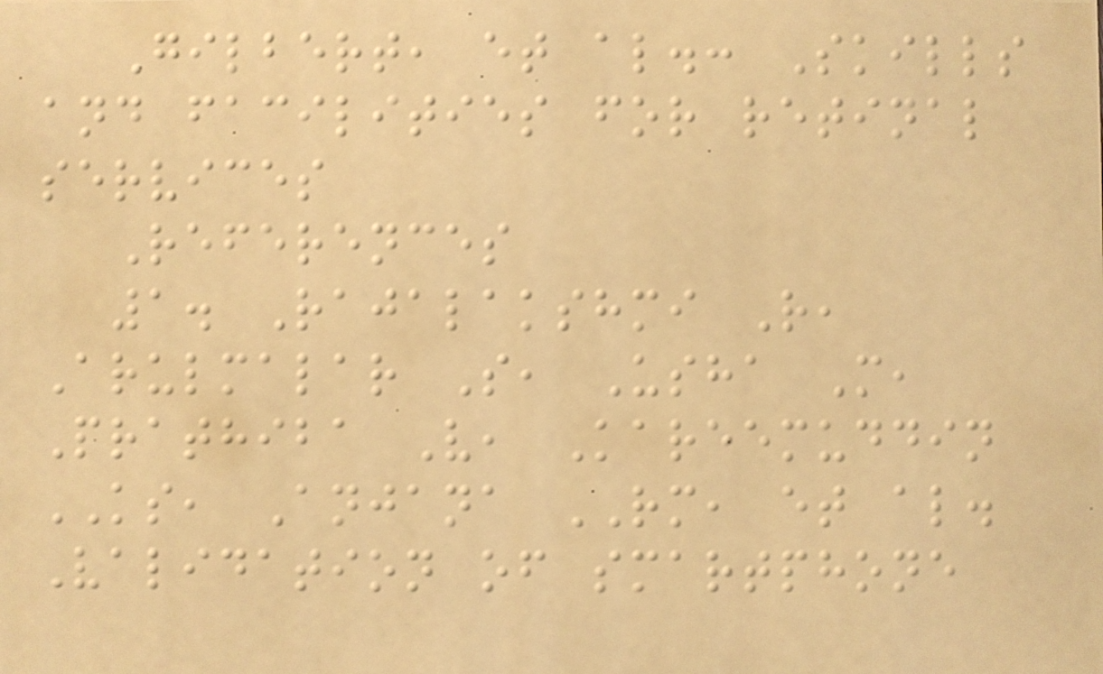Gilbert, et al.: Skills
and facilities for retinal
services
References
1. Rajalakshmi R,
Arulmalar S, Usha M,
Prathiba V, Kareemuddin
KS, Anjana RM, et al.
Validation of smartphone
